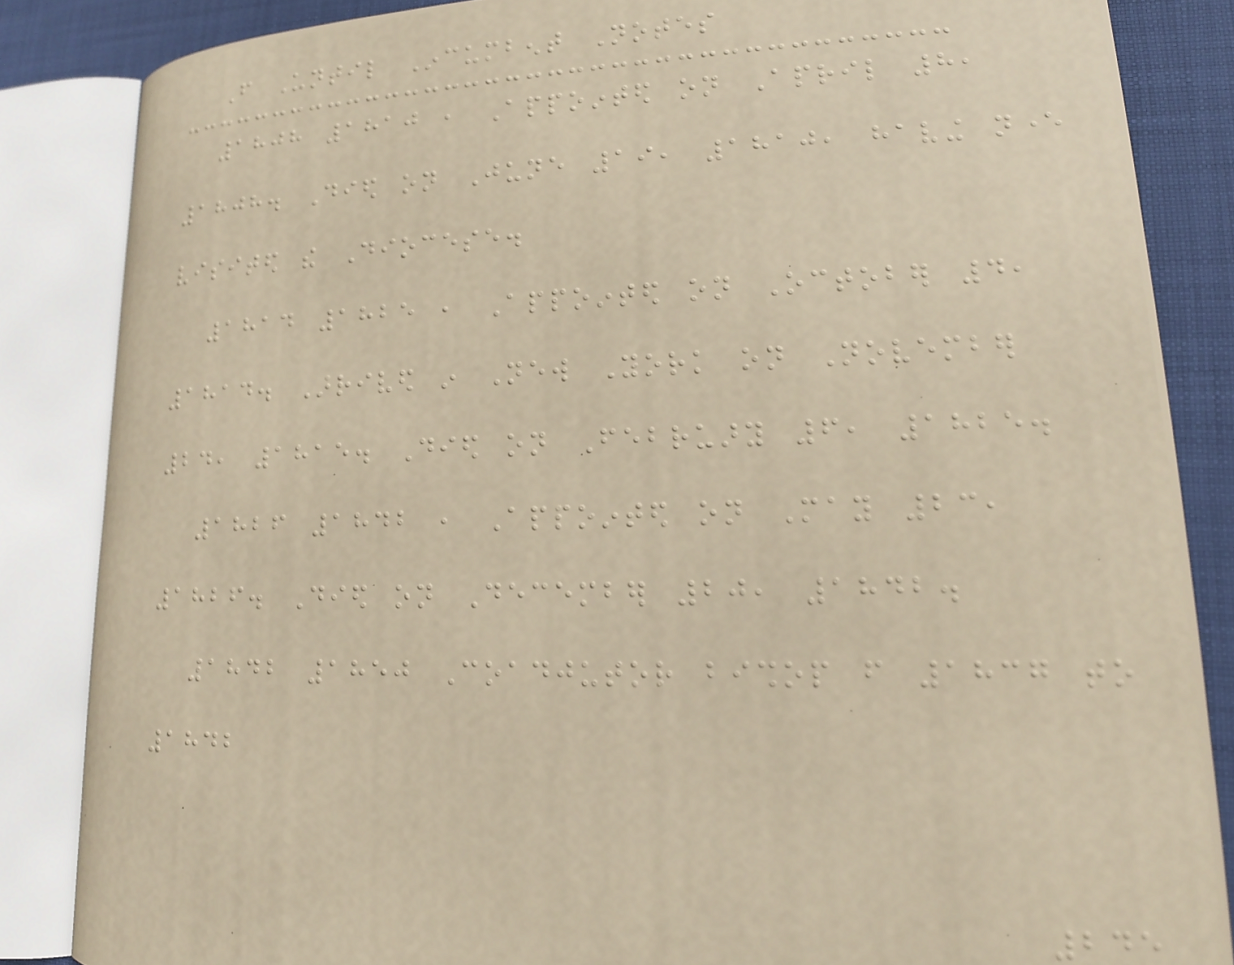From Until Incumbent Notes
1808 1810 , Appointed on April 8,
1808. Died on June 19, 1810, having never
visited the Diocese.
1814 1825 , Appointed on October 4,
1814. Arrived in New York on November
24, 1815. Died on February 6, 1825.
1826 1842 , Appointed on May 23,
1826. Died on December 20, 1842.
1842 1850 Coadjutor bishop from 1837 to
1842
245
